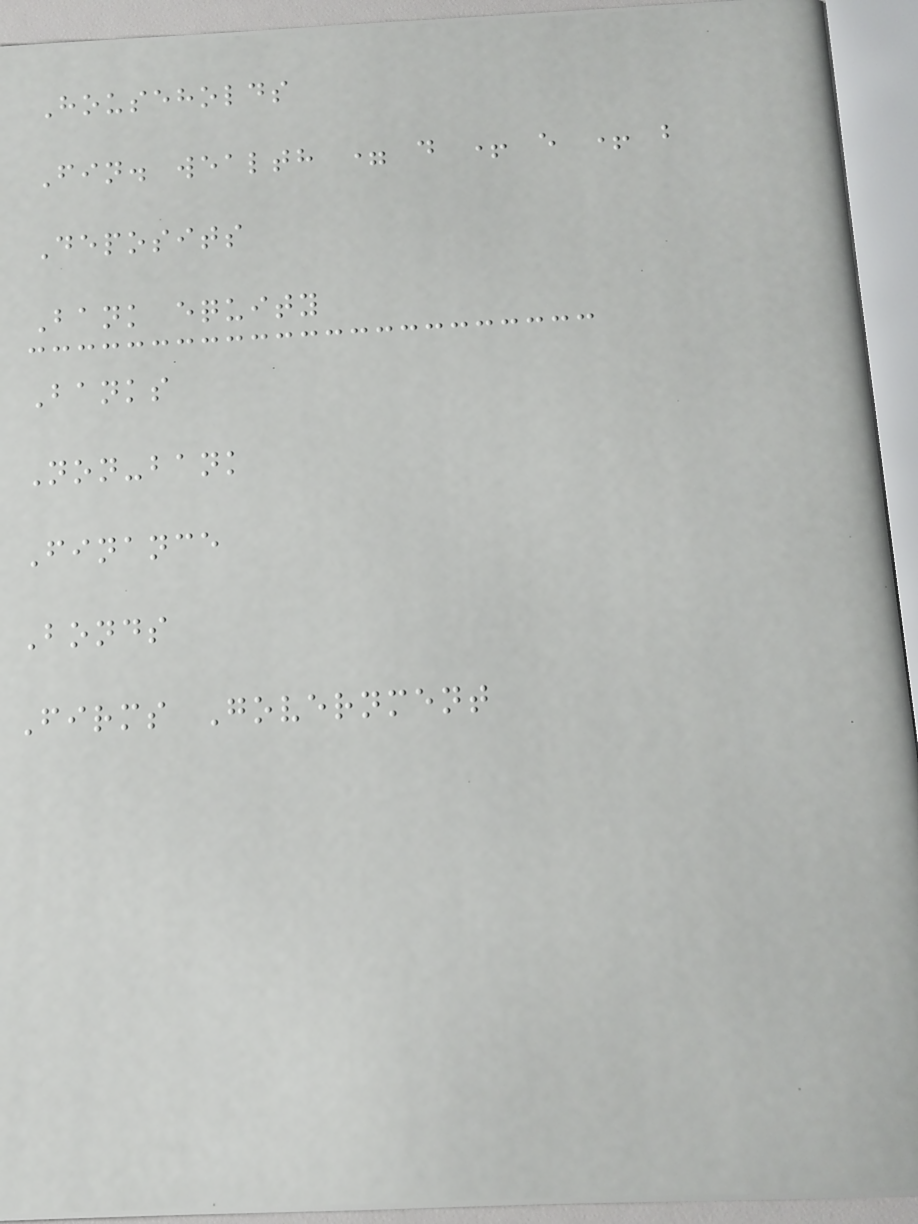Households
Fin. wealth = d + e + b
Deposits
Bank equity
Banks
Non-bank
Finance
Bonds
Firms Government
